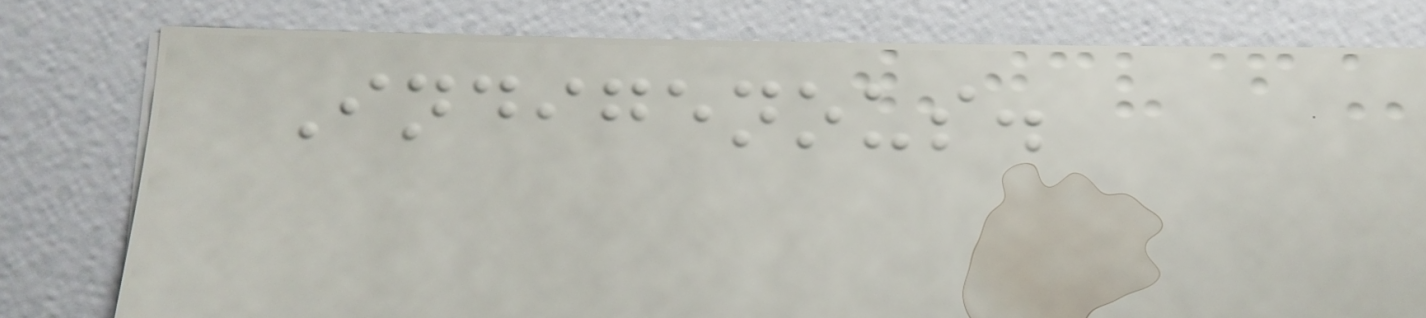Indigenous.
